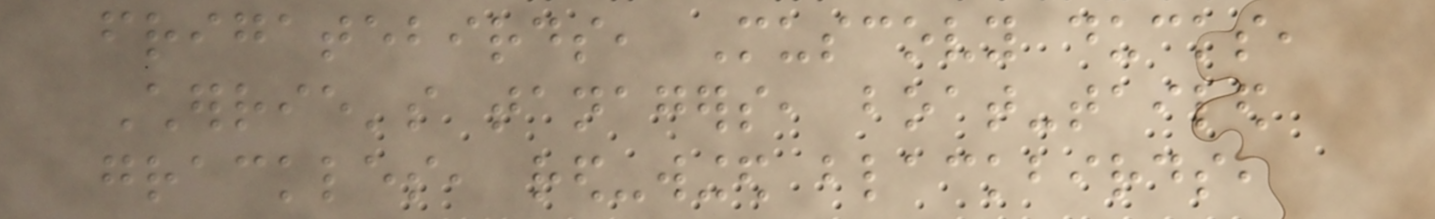frigatebirds, Muscovy ducks,
Cherrie's tanagers, boat-tailed
grackles, red-winged blackbirds,
